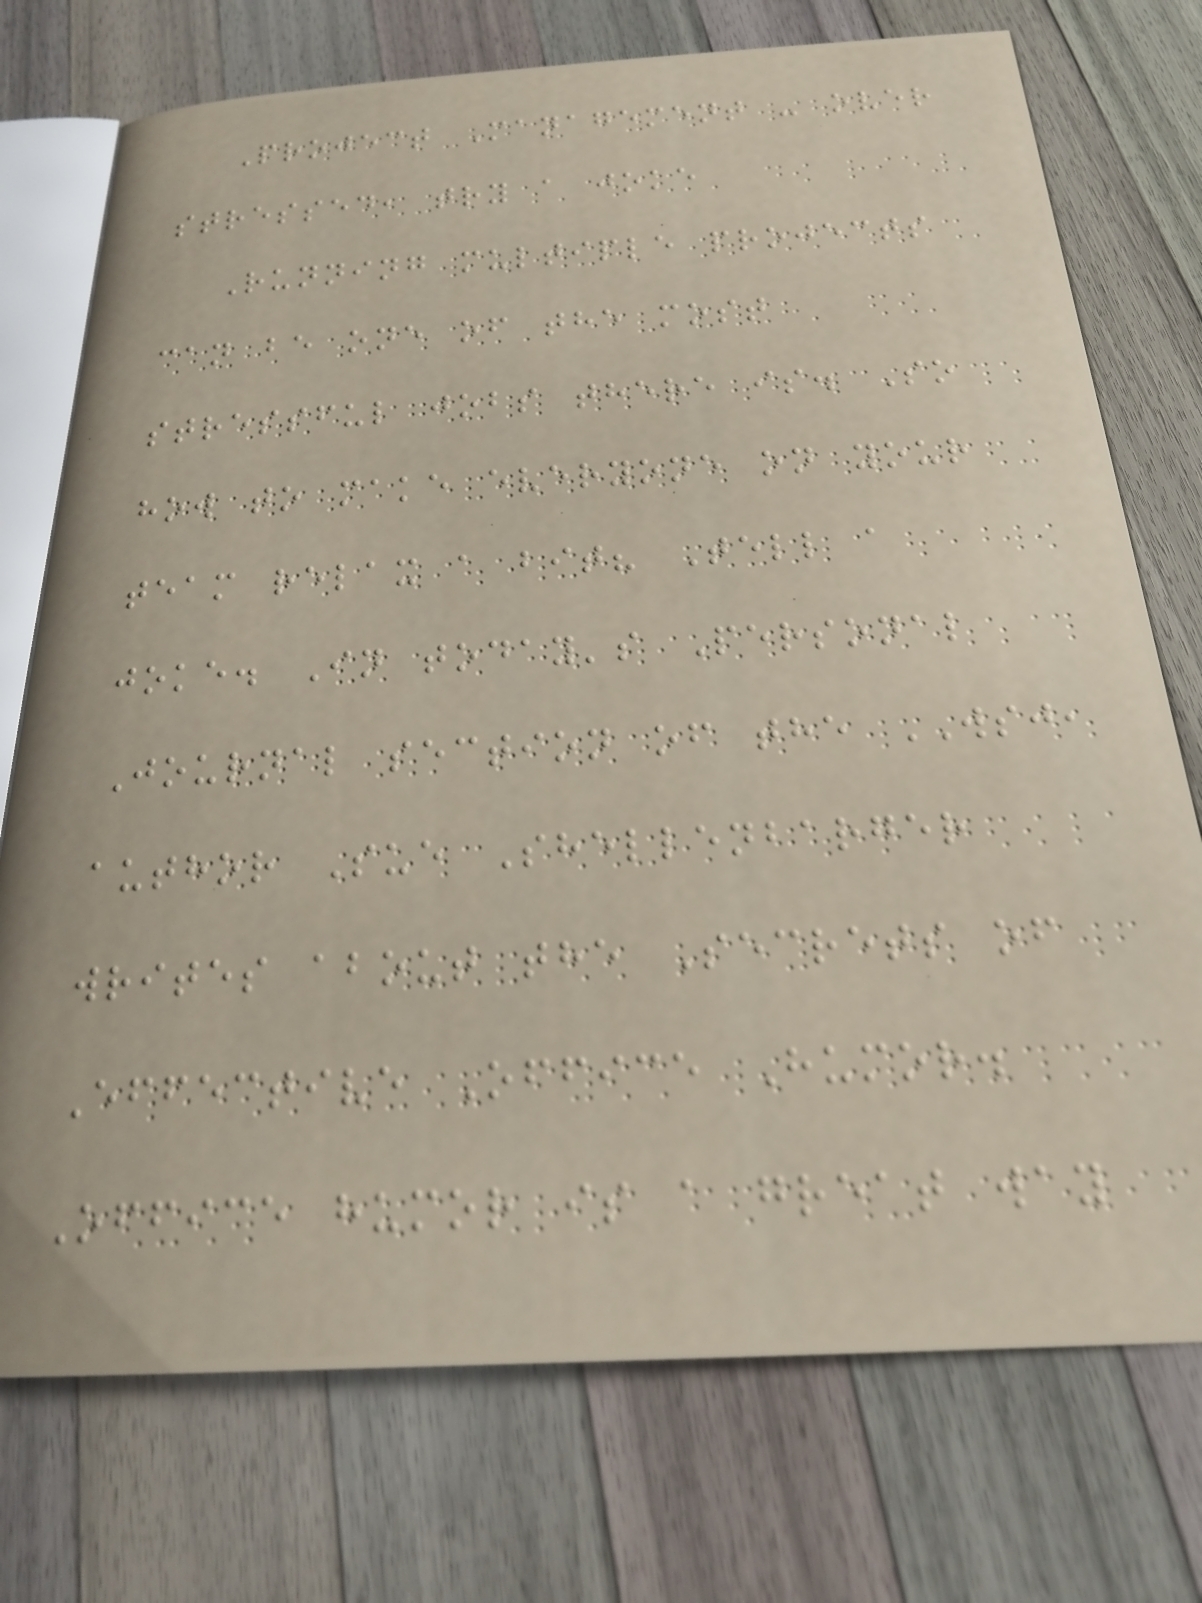Project Management - over
stressed, try a joke
Running multiple projects
can be one of the most
stressful jobs there is. So
how to make everyone on your
team relax a bit? Tell a
joke. In today's Personal
Journal section of the WSJ,
author Sue Shellenbarger
writes about the Secrets of
Effective Office Humor.
Office humor is a great way
